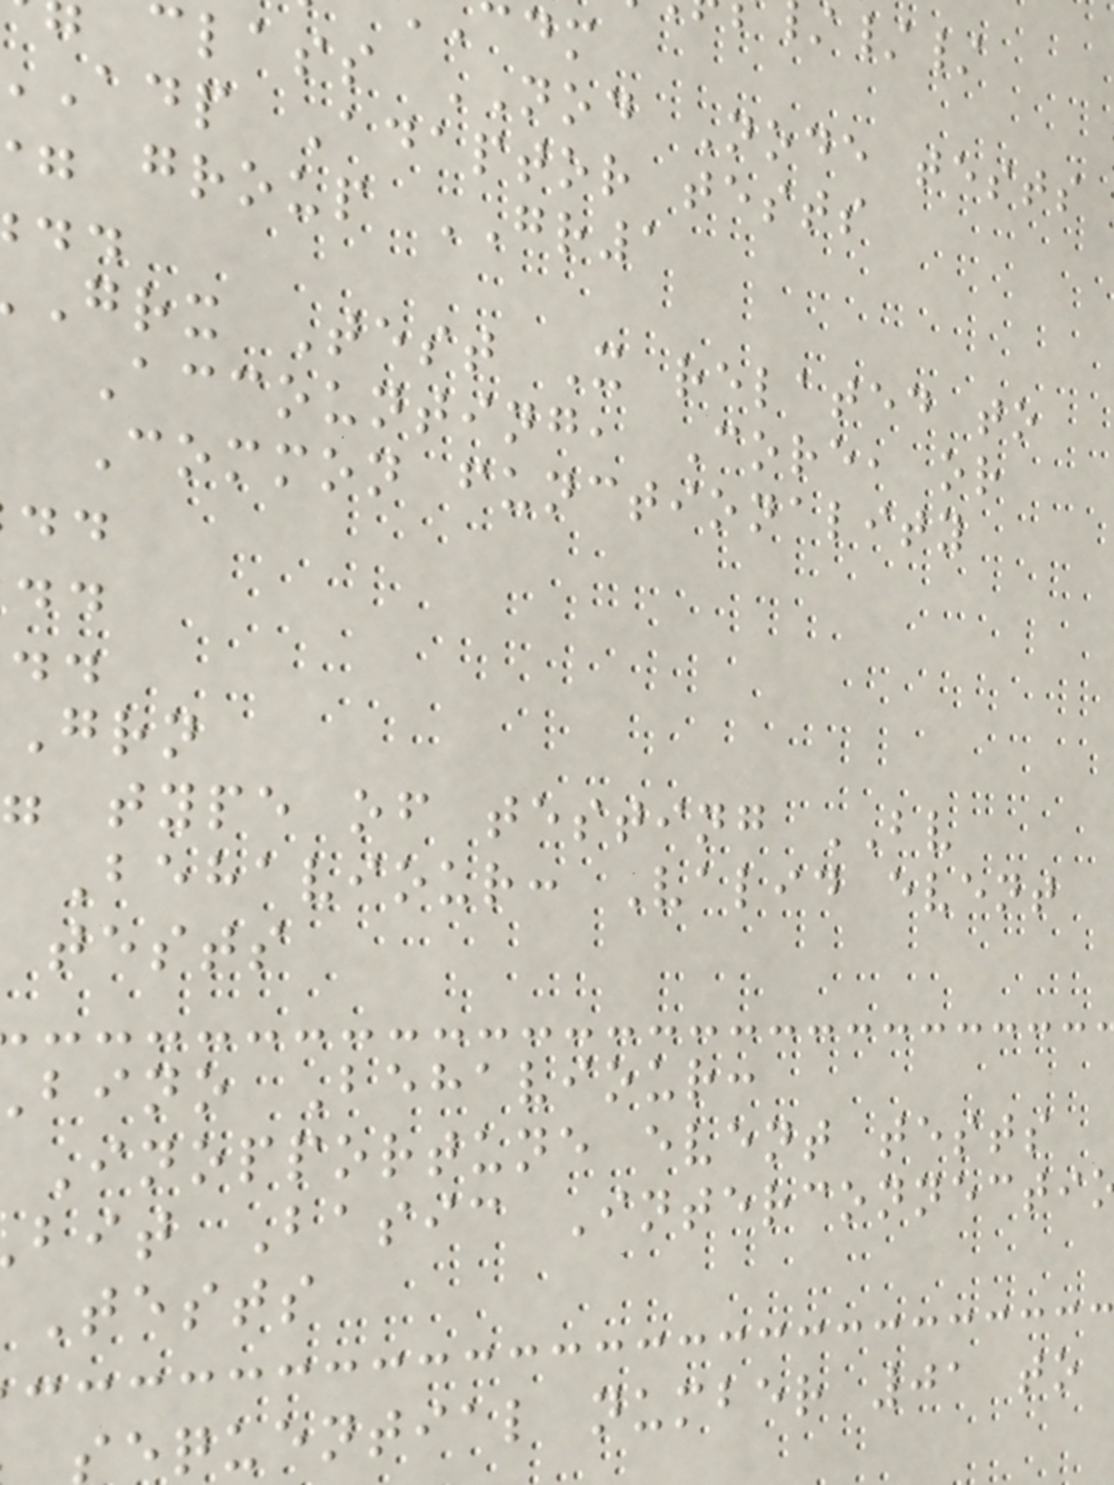class NOD Node tests
adp Adaptor tests
group GR1
grx Test X related to
Accounting, Core, or
Common functionality
type of testing BV
Behaviour: Valid event
tests
bino Behaviour:
Inopportune event tests
bit Basic Interconnecti
Tests
equential number 01 to
